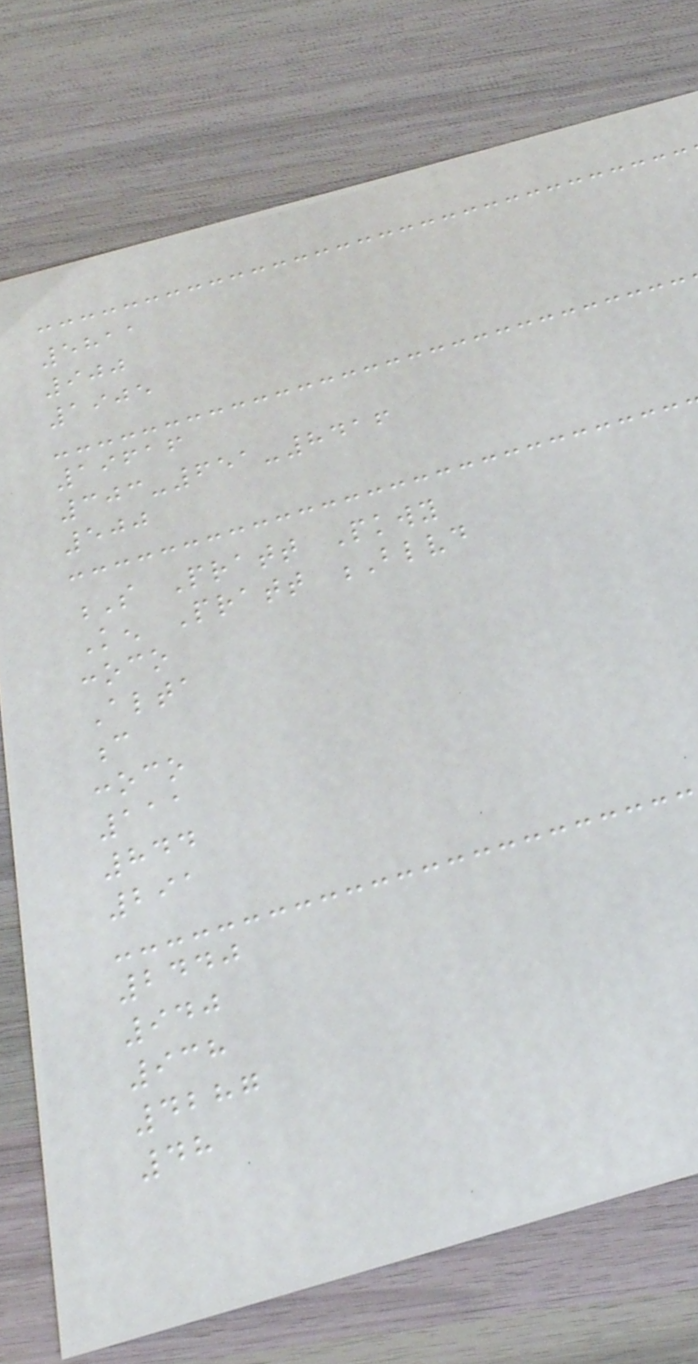5811
900
1905
19616
303-651-8416
500
S Pratt Pkwy
Ken Pratt Blvd
conoco
Alta
c
conoco
111
844
291
2440
940
938
4287
48
